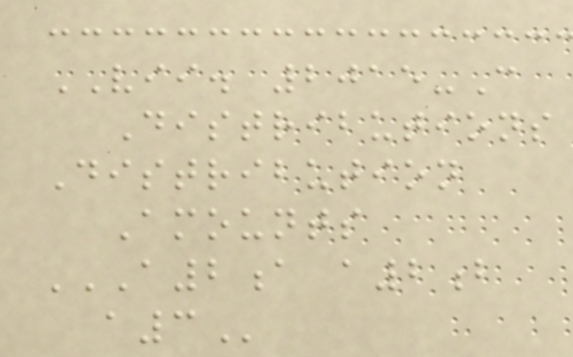VII. 2015-C
Distributions
Distribution
Amounts
A2A A2B
A3
